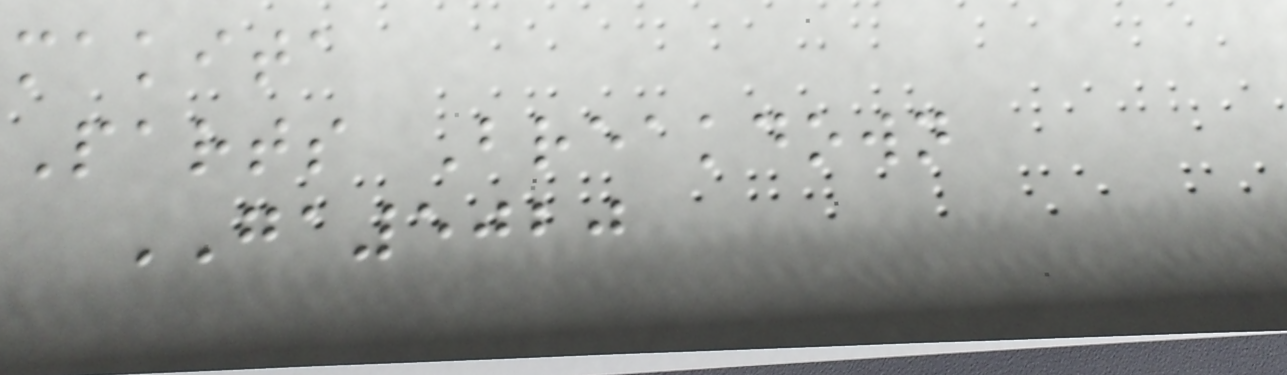makita
Parts Breakdown
GA5020
